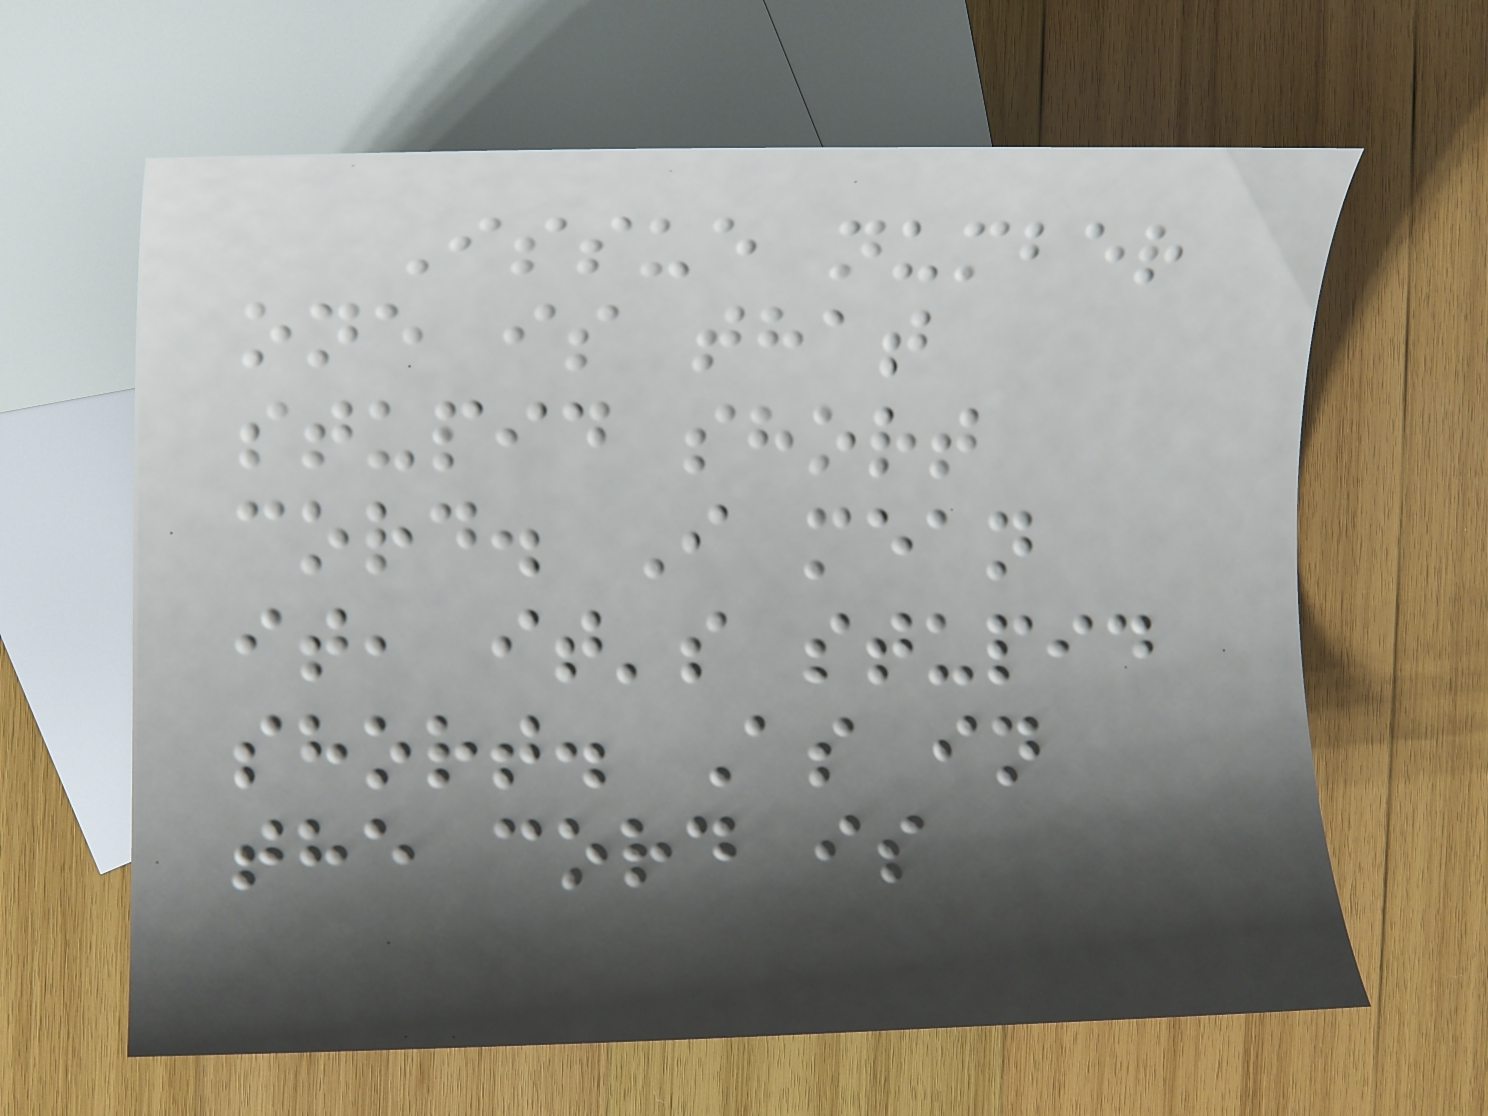Issue number
one is that
stupid short
cord. I mean
it, it's stupid
short. As in
the cord is
